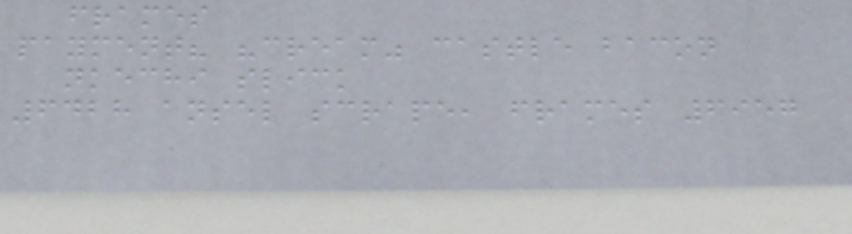frames
payment? "cream" castle bacon
nkechi slick
6428 ansel scrape, frames 6957
